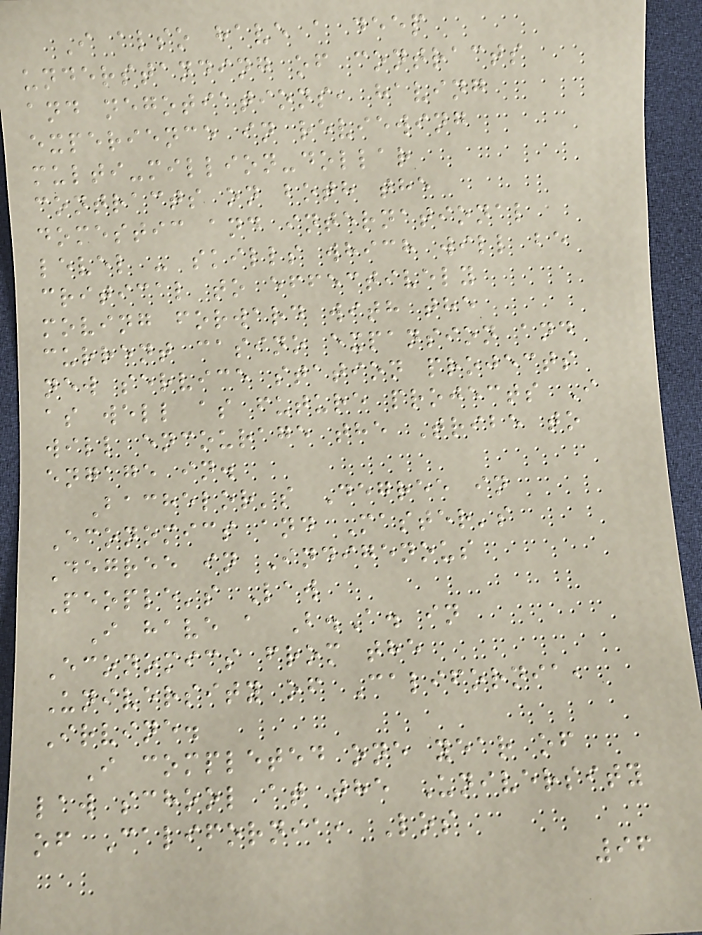I also have a deep
understanding of contracts
and negotiations, having
experience in reviewing
multi-million-dollar
contracts on both the
domestic and international
level - skills which will be
critical to effectively
moving forward with the
current casino expansion and
new service station projects
as well as future projects I
will encourage the Tribe to
engage in.
Bachelor's Degree in
Economics and Master's
Degree in Indigenous
People's Law
I have a B.A. in
Economics from the
University of California,
Irvine.
I completed one year of
law school at the University
of California, Los
96
